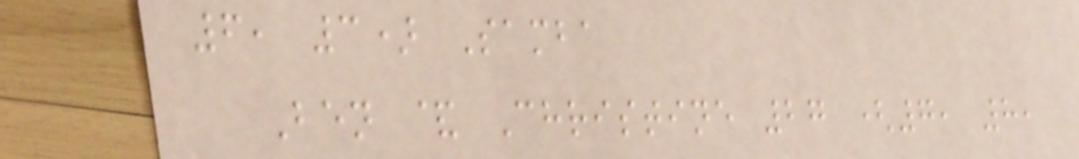6, 3) Samba
Ben & Christine 27 (7, 8,
